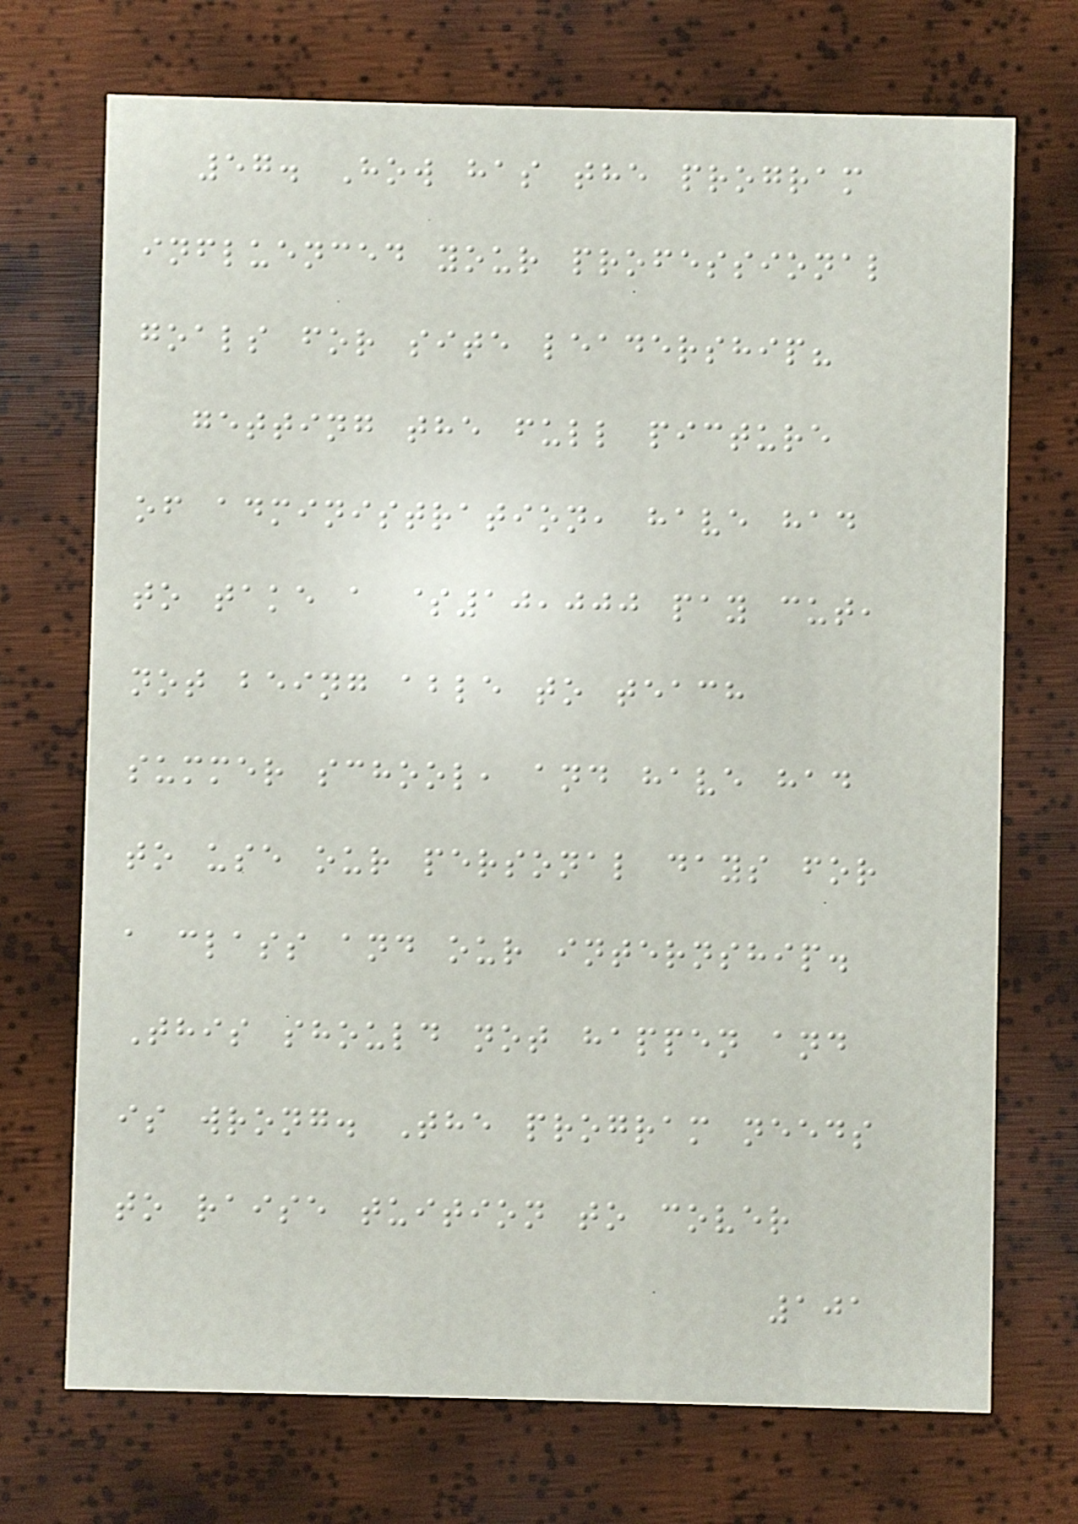57. How has the program
influenced your professional
goals for site leadership?
getting the full picture
of administration, have had
to take a $10,000 pay cut,
not being able to teach
summer school, and have had
to use our personal days for
a class and our internship.
This should not happen and
is wrong. The program needs
to raise tuition to cover
101
